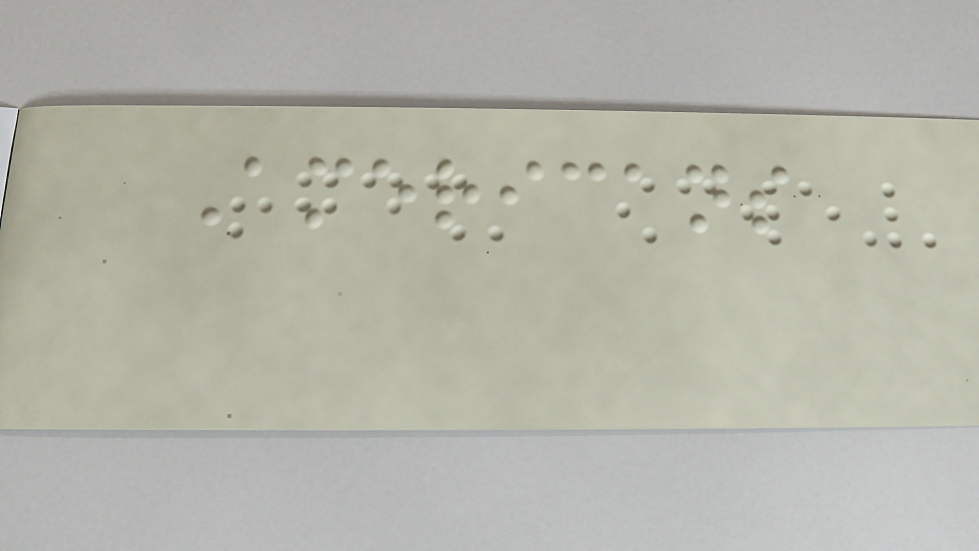Americans
